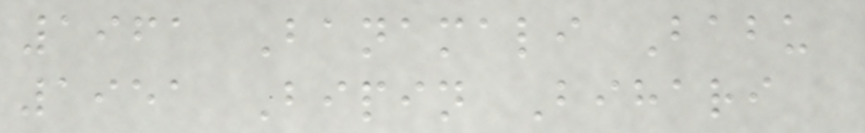1961 Banamali Babu
1951 Bipin Bihari
